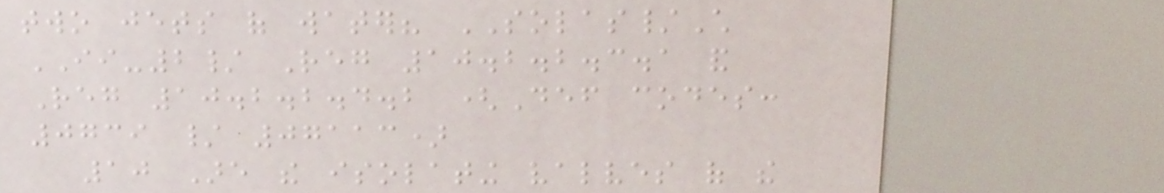two jets of water? SOLAS/Ch
II-2/ Reg 10.2.2.3.1 and
Reg 10.2.2.4.2 (Def codes:
0739 / 07113)
10 Are the isolating valves of the
